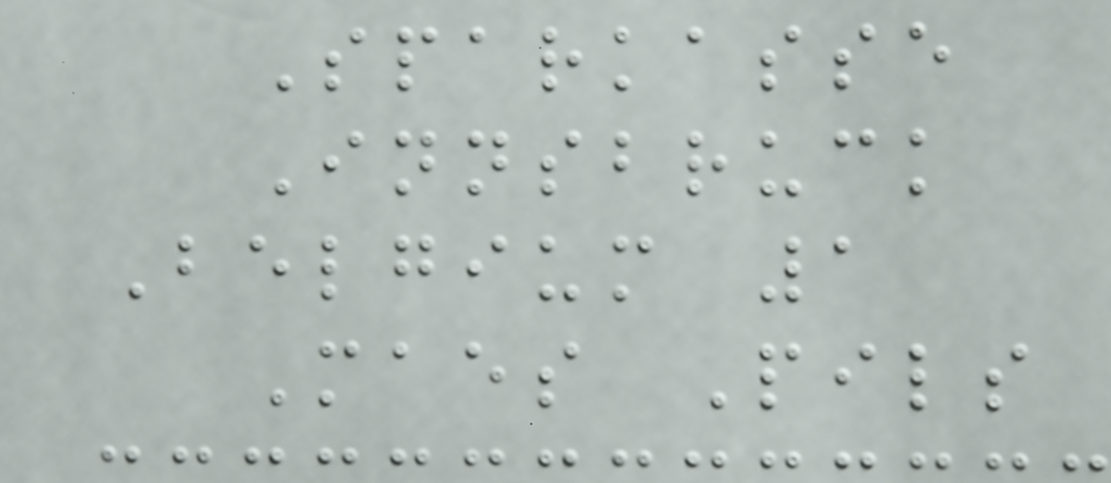Sparkasse
Innsbruck
Belgium 1
Maes Pils
